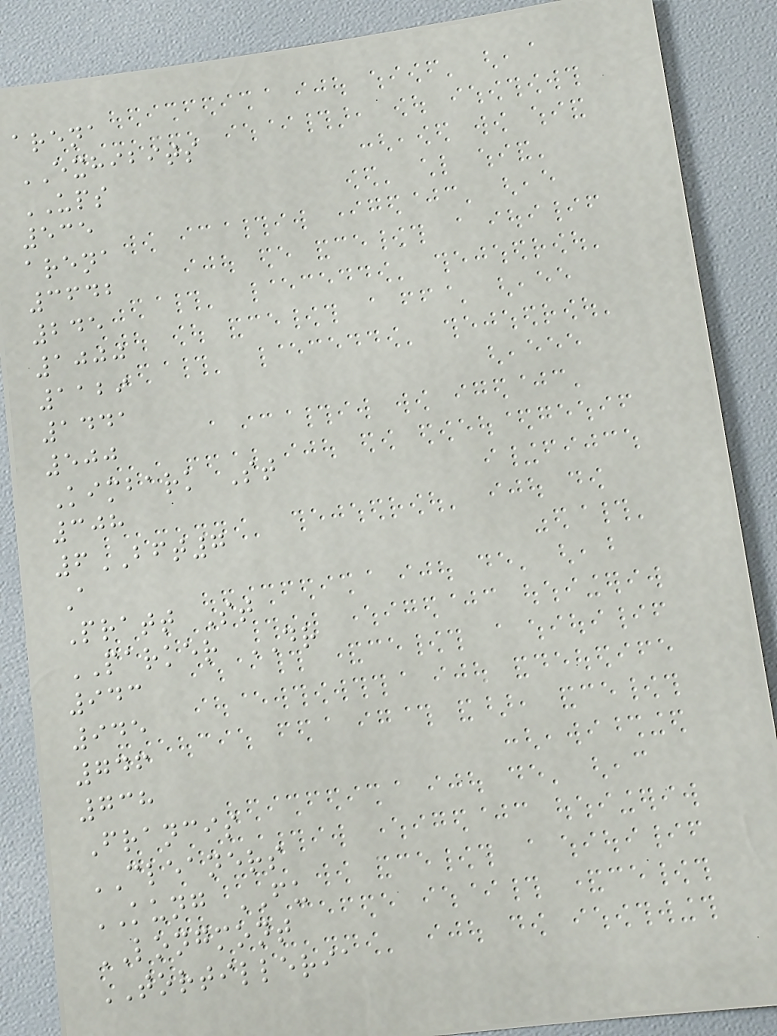arena
EXHIBITS
UPS
535
arena
3642
245
1000
1129
1441
500
Kimbark St
308
6BFT7
A
Pratt St
PARKER DR
943
945
746
738
Francis
CLEANERS
KUNG FU
LONGMONT
TORTILLERIA
